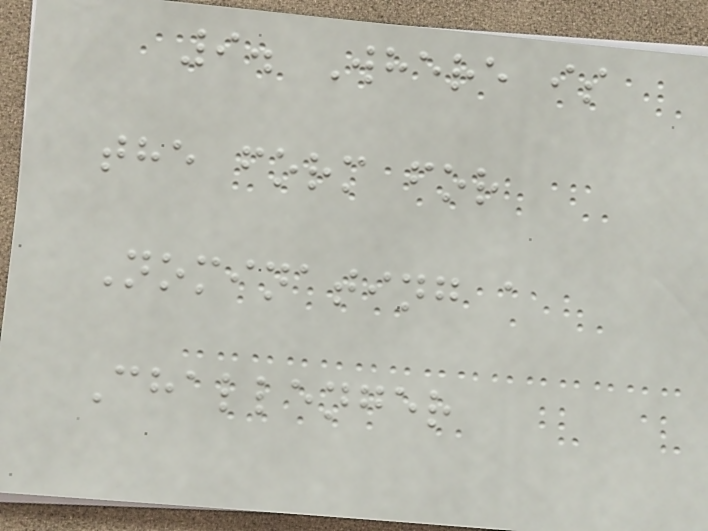9. Where is
the form for
Nominating a
Challenger
